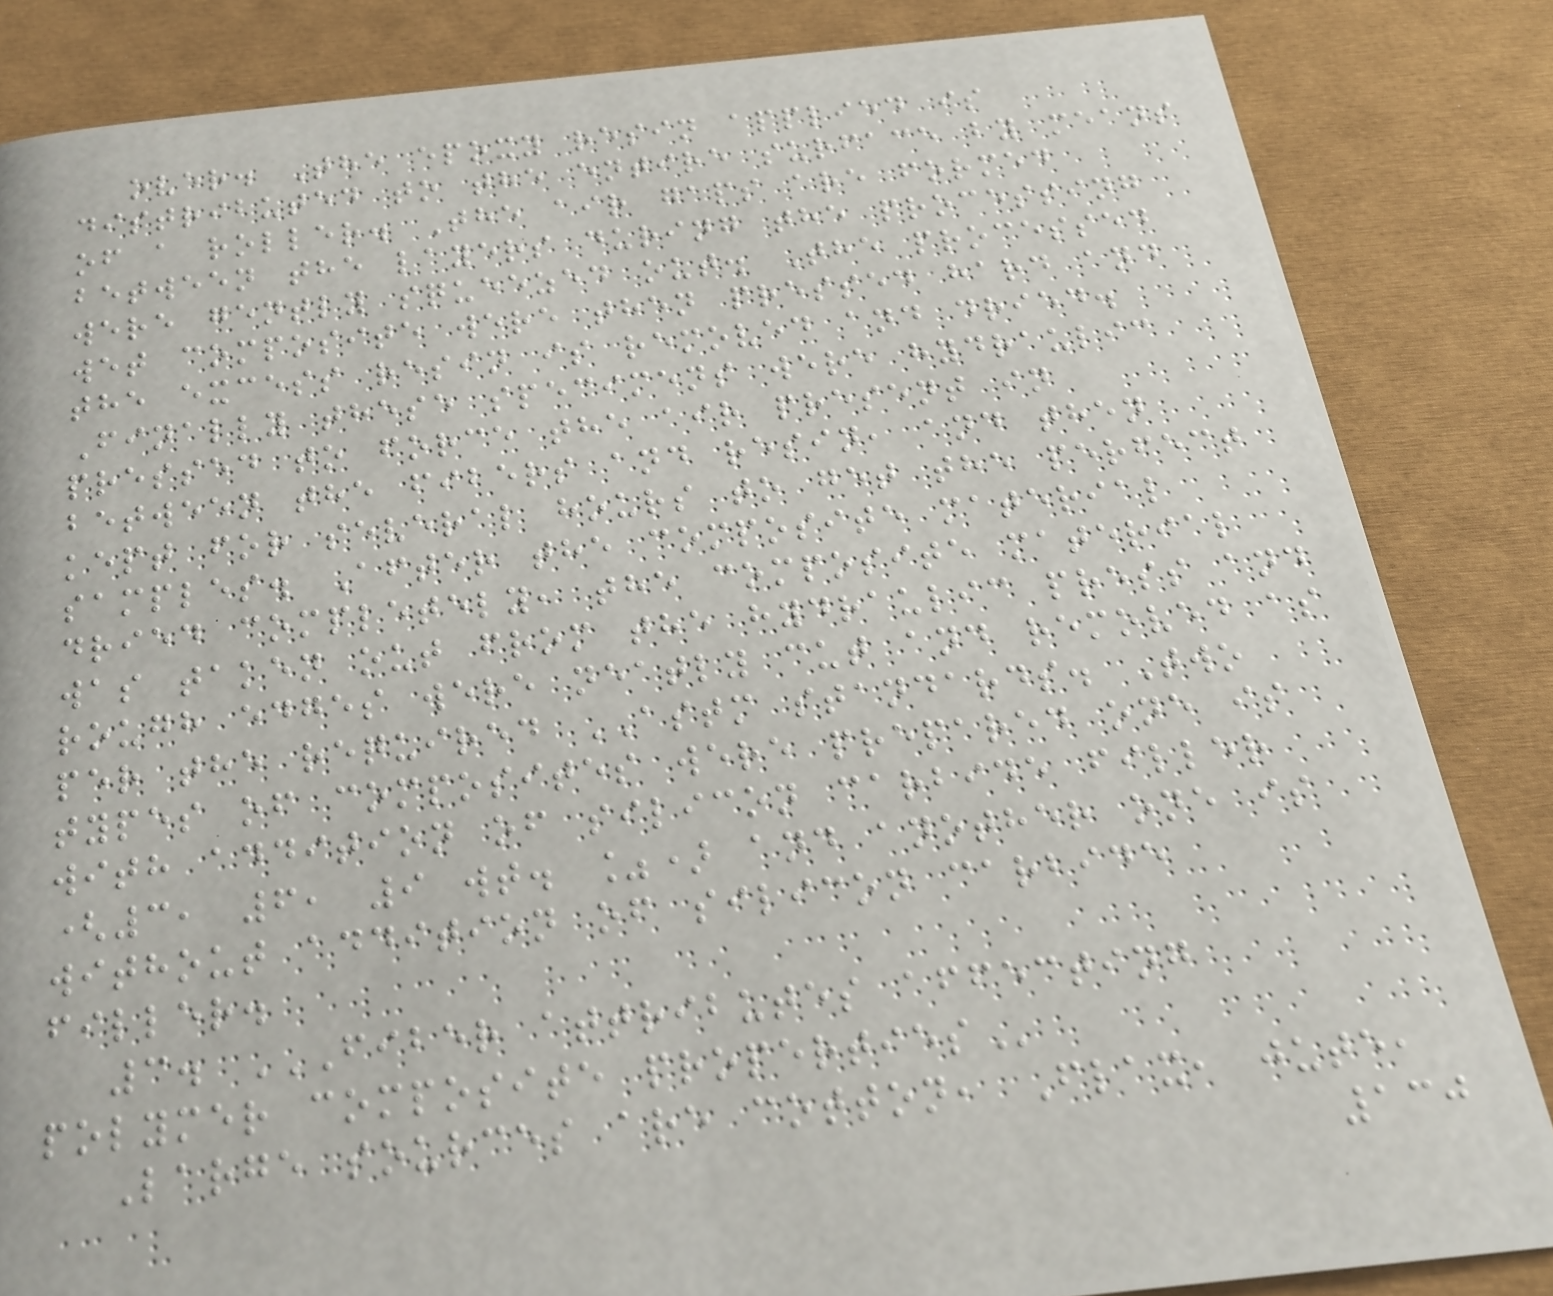over. The epoxy resin applied is
distributed to the entire surface by means
of a roller. The air gaps are formed
between the layers during the processing
were gently squeezed out. The processed
wet composite were then pressed hard and
the excess resin is removed and dried.
Finally these specimens were hydraulic
pressed to force the air present in
between the fibers and resin, and then
kept for several hours to get the perfect
samples. After the composite material
dried completely, the composite material
was taken out from the hydraulic press and
rough edges were neatly cut and removed as
per the required ASTM standards. Two
types of composites were prepared one is
with addition of silicon carbide filler
(3, 6, 9 wt. %) and another one is
without addition of silicon carbide
filler.
3. FIBER ATTRIBUTES AFFECTING
POLYMER COMPOSITE PROPERTIES
Large sources are cotton, Flax, jute,
130
